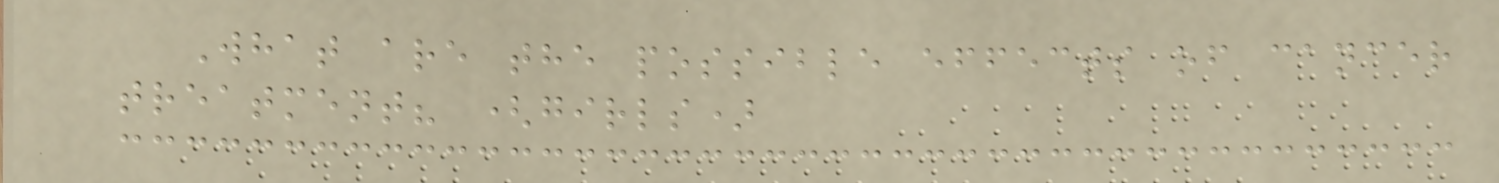What are the possible effects of cancer
treatment? (girls)
